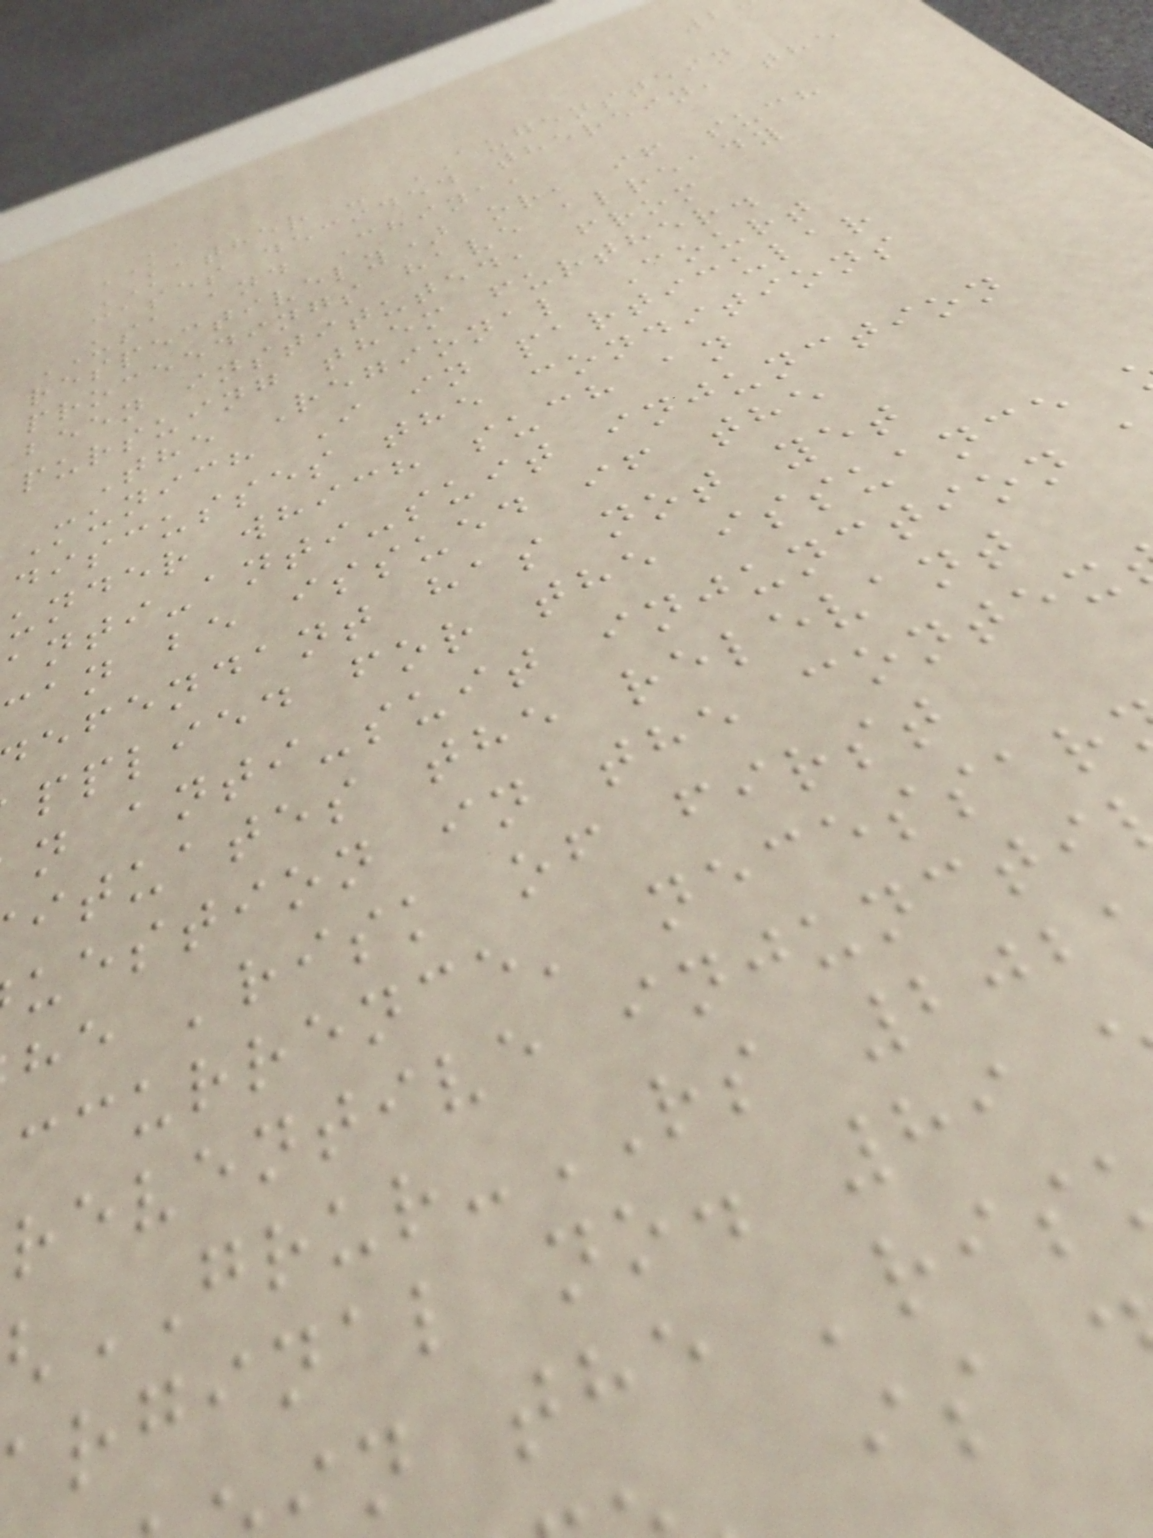KA
KATHER - AUGENSTEIN
cases decided therein, the
USA and China,
respectively) or, if such
proceedings have already
been instituted, from
pursuing them further.
The Regional Court
Munich I in particular
discusses the conditions
under which such an
anti-anti-suit injunction
can be issued if the
efendant has not yet
pplied for the issuance
n anti-suit injunction
ituates the relevant
uestion in the contex
he 'risk of first
ccurrence' necessar
reventive injuncti
GRUR-RS 202
rginal no. 89
n the 'ris
